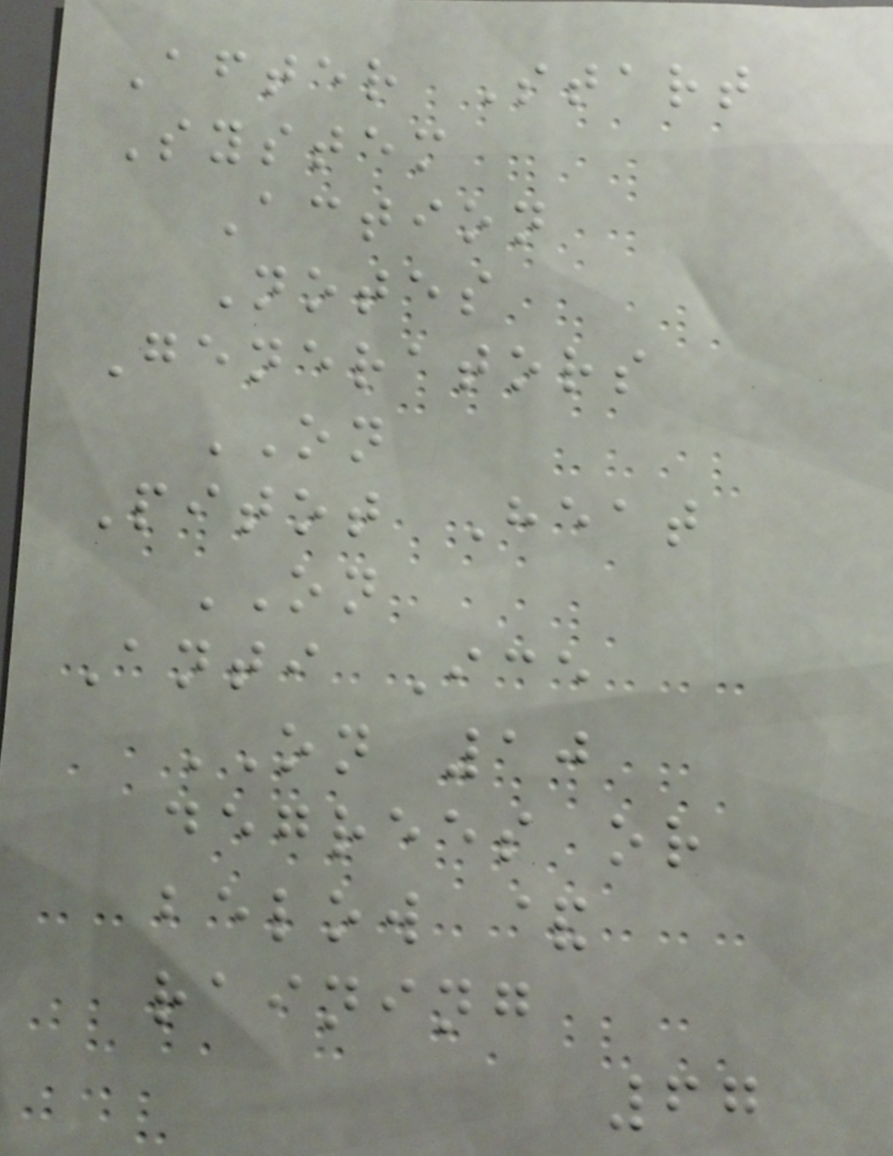After Start
System
Action
Notes
Generators
ON
Pitot Heat
ON
Anti Ice
ON 10
degrees or
below &
raining
67
